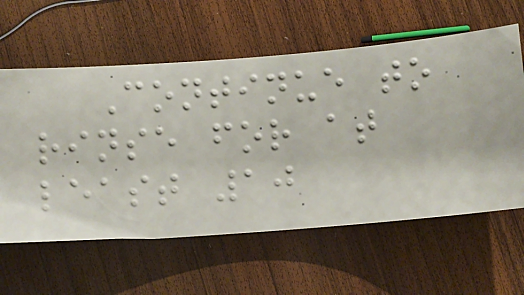Continue to
rinse for at
least 10
